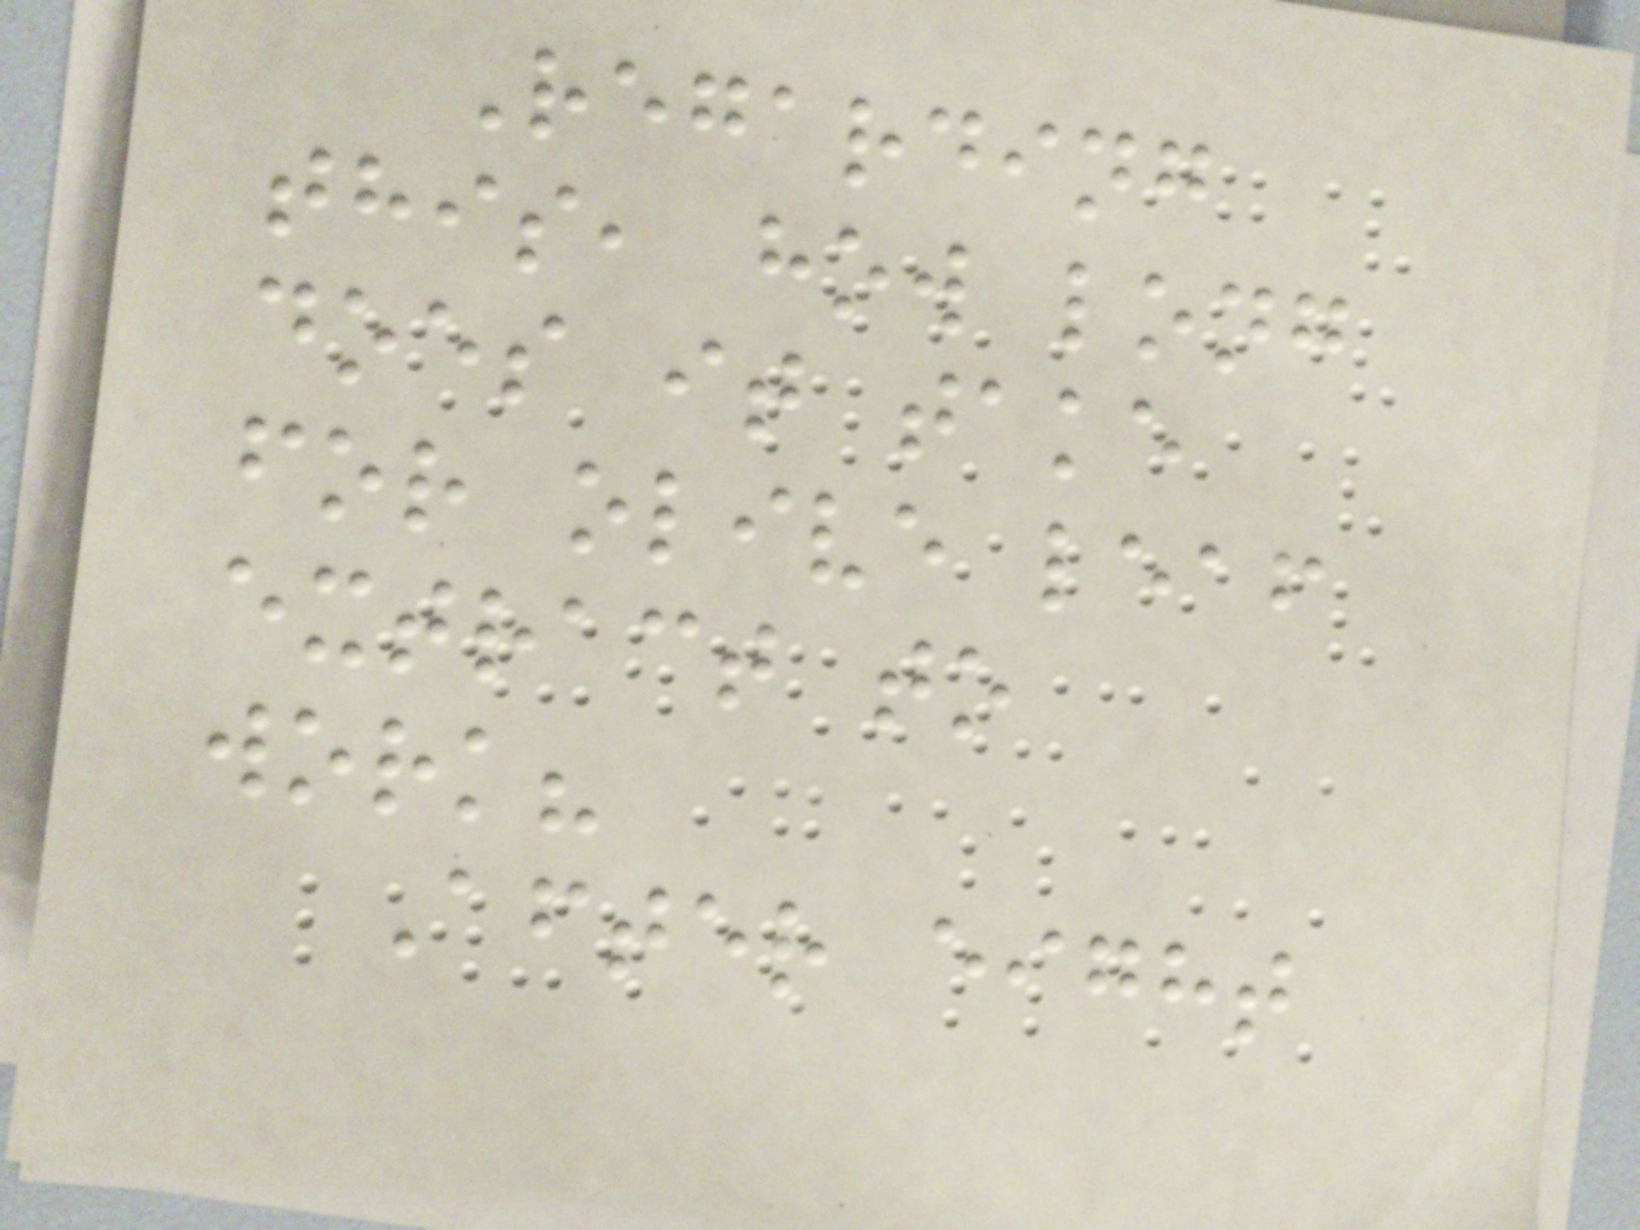Regarding
this, how long
does it take
for olive leaf
extract to
work?
After eight
